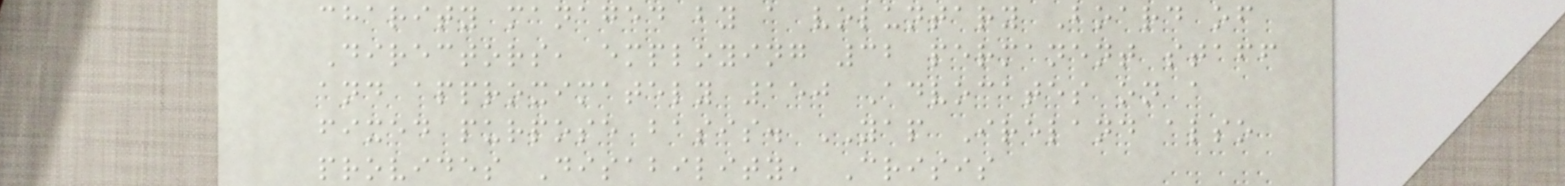charity managed by a voluntary Board of
Directors, employing 32 permanent staff
and approximately 150 Advocates on a
fixed purpose basis. YAP Ireland also
provides Disability, Crisis
